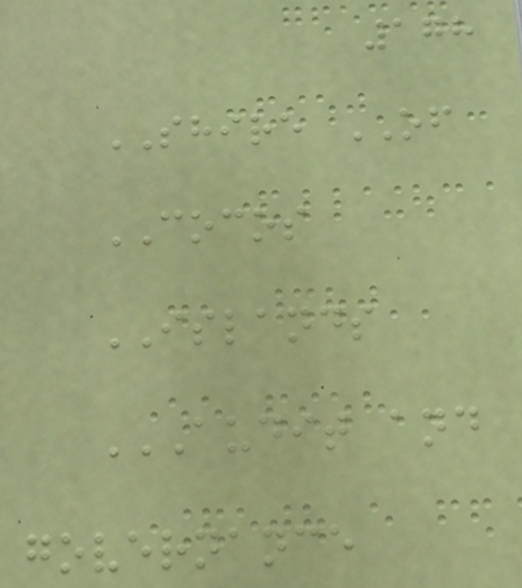178
SHIRE OF
COCOS
ISLANDS
AUDIT AND
GOVERNANCE
